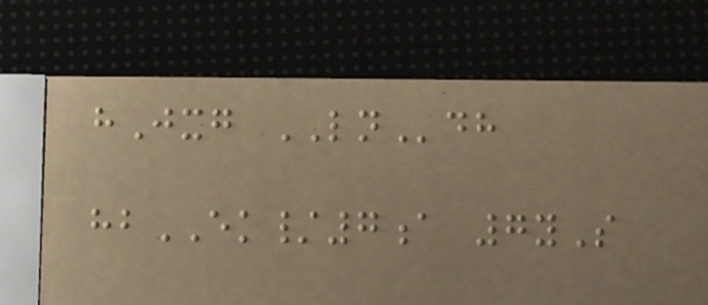hJxg LNdh
hbEK/7a 7yS
